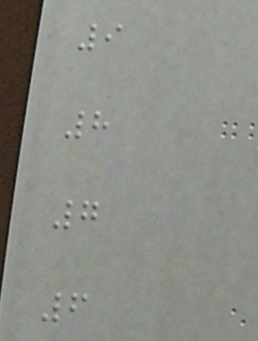9
8
7
6
